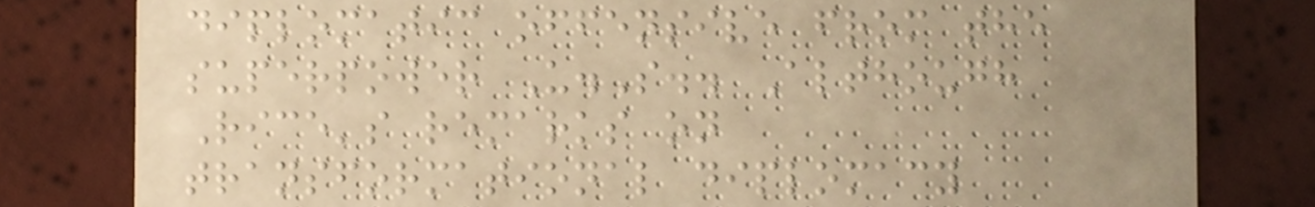diplomatic offensive from the
superpower U.S.. Although
Rice's remarks on
transformational diplomacy
